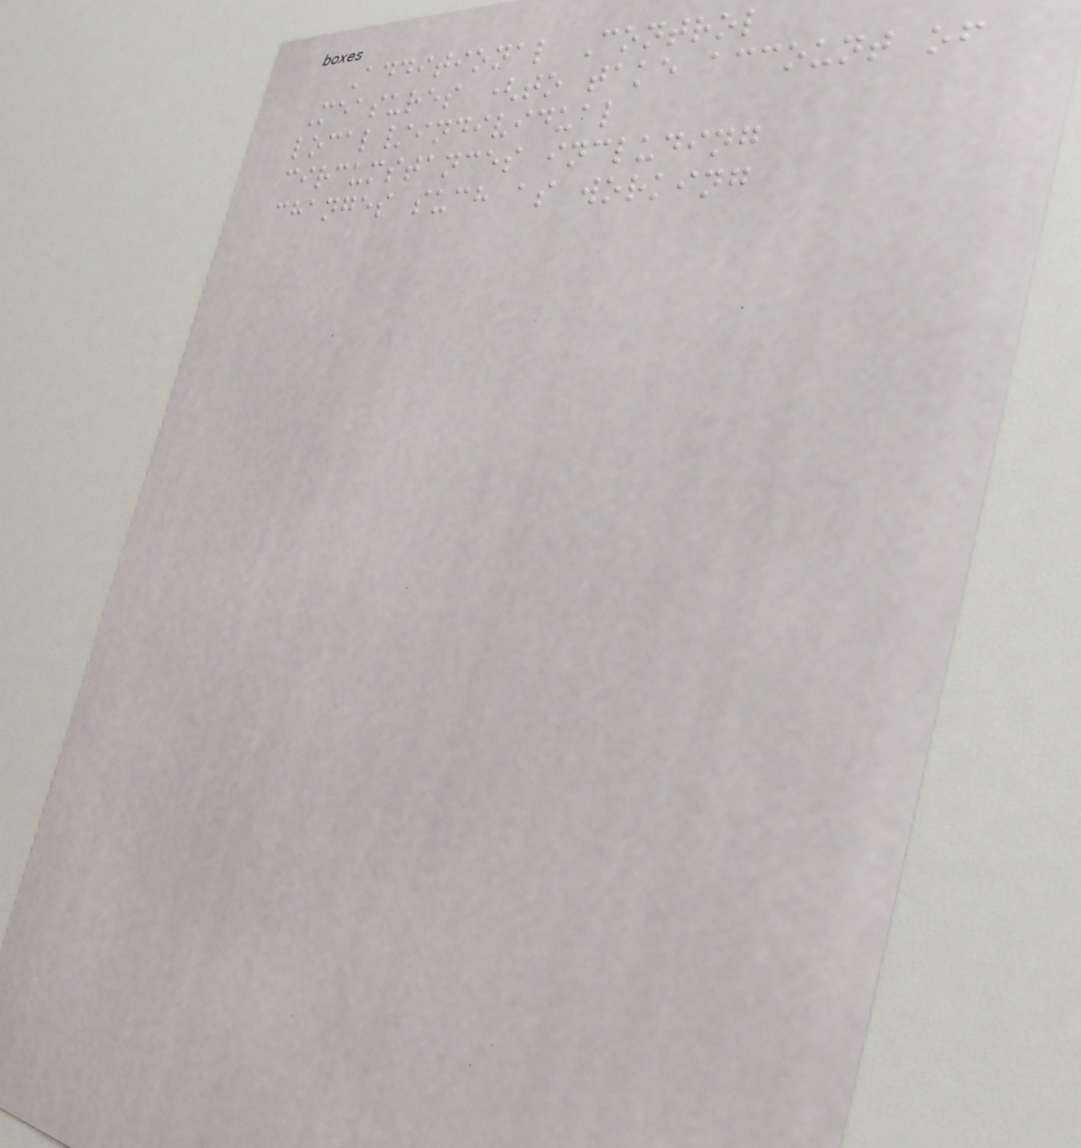Additional Control
Measures (to take account of
local/individual
circumstances including
changes such as working
